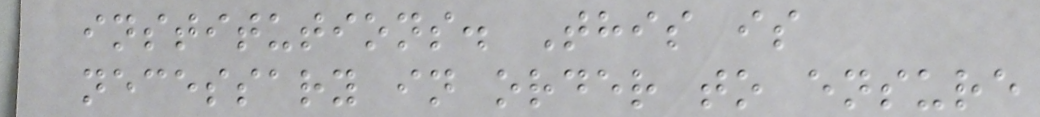institutions. This is
necessary in order to ensure
